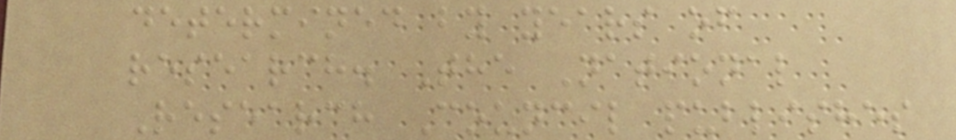determined by years of
research. The National
Research Council publishes
